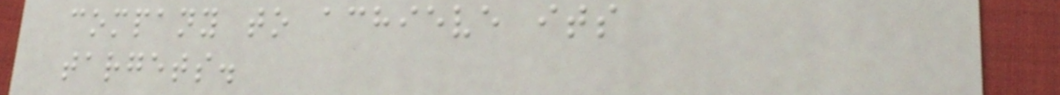company to achieve its
targets.
